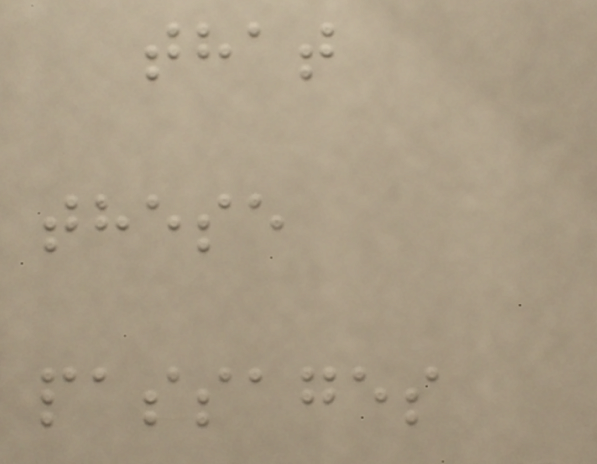that
these
passages
